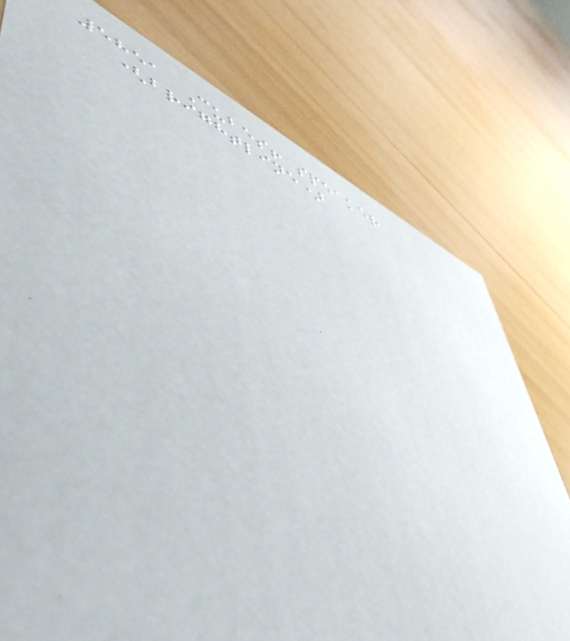5851 Cubes! speaker
(brightline)
